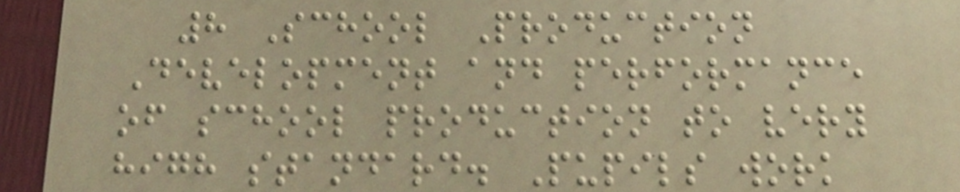8 School Production
Development and performance
of school production to very
high standard. Pupils work
